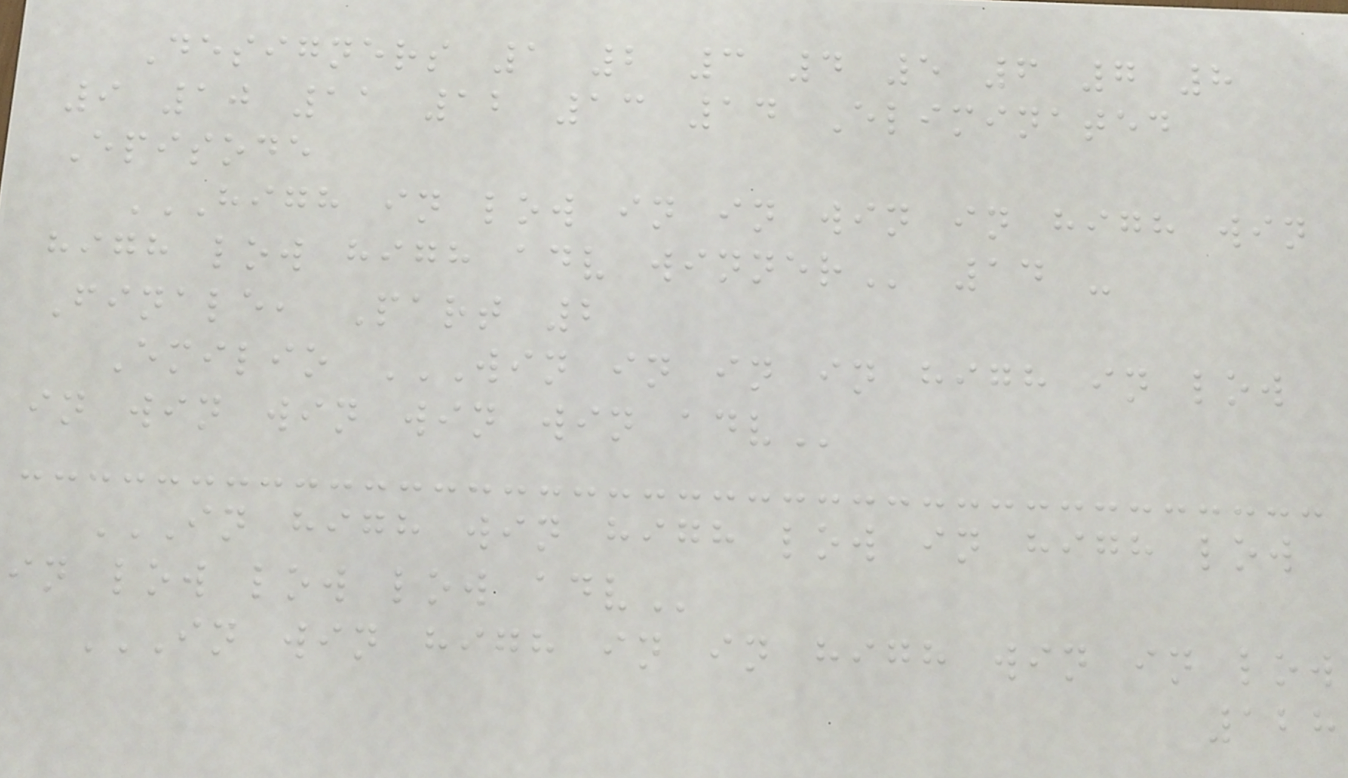Designers 1 2 3 4 5 6 7 8
9 10 11 12 13 14 Eliminated
Episode
HIGH IN LOW IN IN WIN IN HIGH WIN
HIGH LOW HIGH ADV WINNER 14 -
Finale, Part 2
Emilio WIN IN IN IN HIGH IN LOW
IN WIN WIN WIN WIN ADV
IN HIGH WIN HIGH LOW IN HIGH LOW
IN LOW LOW LOW ADV
IN WIN HIGH IN IN HIGH WIN IN LOW
128
